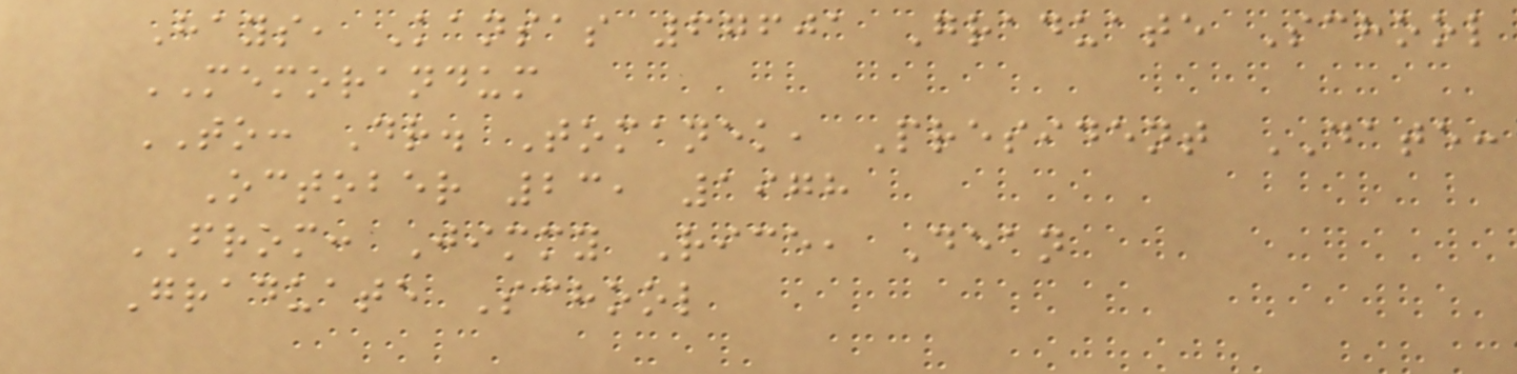Hays, Kansas 67601 Graduate School
MEMORANDUM
TO: Dr. Tomanek, President DATE:
October 23, 1978
FROM: Jimmy Rice, Dean
Graduate School
